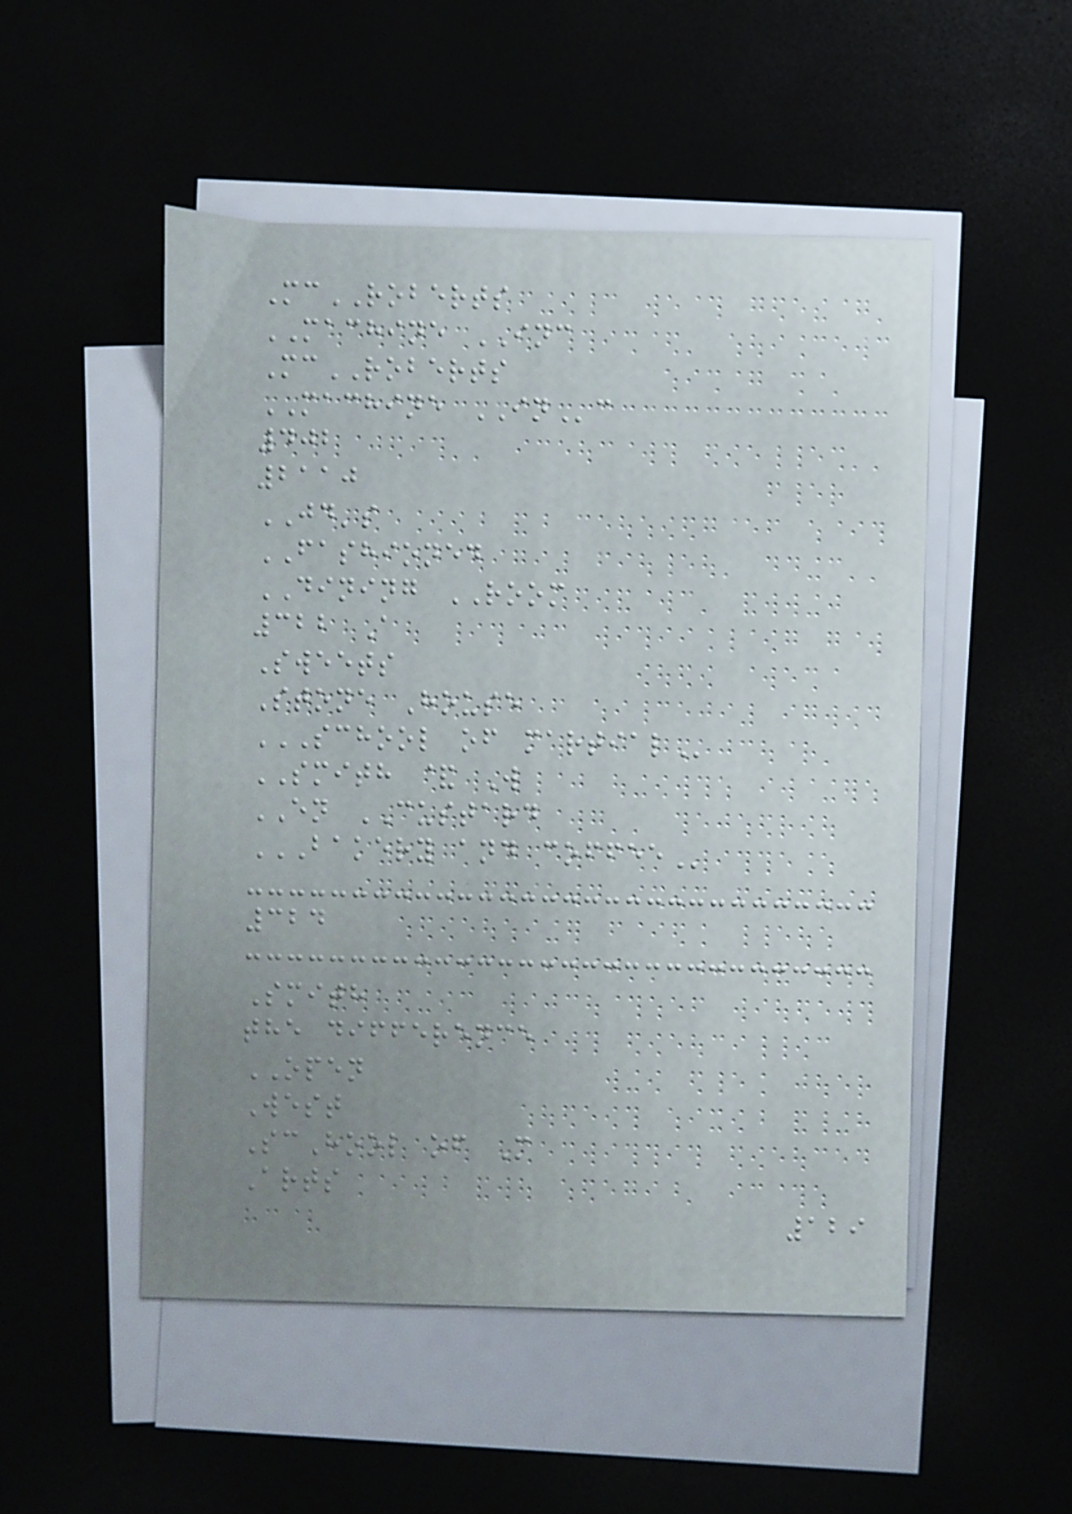McROBERTS
MACHINE INC
McROBERTS
MACHINE INc
402
2110
JD's
FASHIONED
DINING ROOM
322 A
Sweets
Stone House
SCHOOL OF MARTIAL
SMITH & W
EN CUSTARD
BAKERY AND COFFEE
324
Smith
the difference
OPEN
West
ScHool of M
Arts
129
